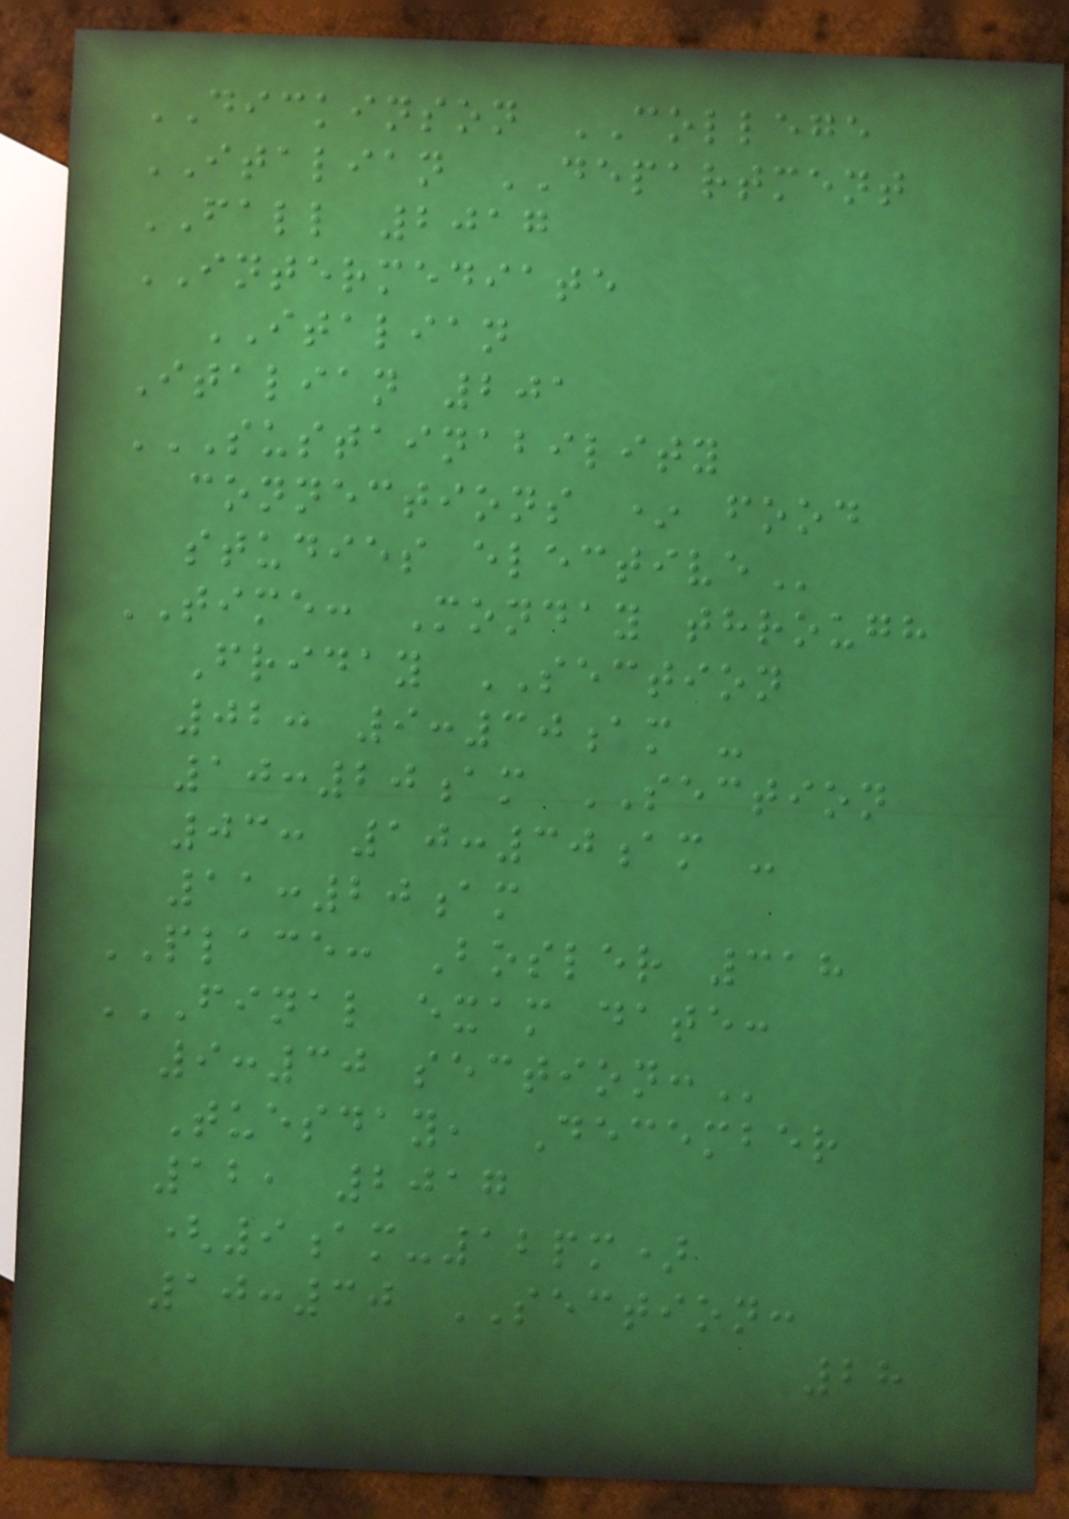DICKINSON COLLEGE
ITALIAN DEPARTMENT
FALL 2017
INTERMEDIATE
ITALIAN
Italian 201
SUSTAINABILITY
CONNECTIONS * FOOD
STUDIES ELECTIVE
TIME: Monday through
Friday SECTION
02: 9:30am -
10:20am SECTION
03: 10:30am -
11:20am
PLACE: Bosler 318
FINAL EXAM DATE:
9:30 SECTION:
Tuesday, December
12, 2017
(9am-12pm)
10:30 SECTION:
28
